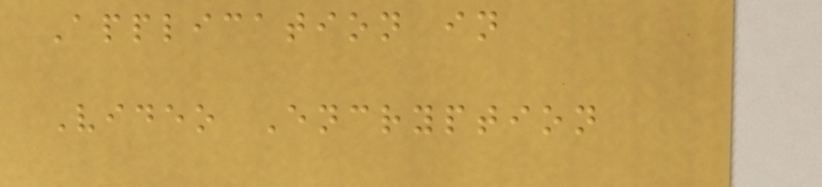Application in
Video Encryption
